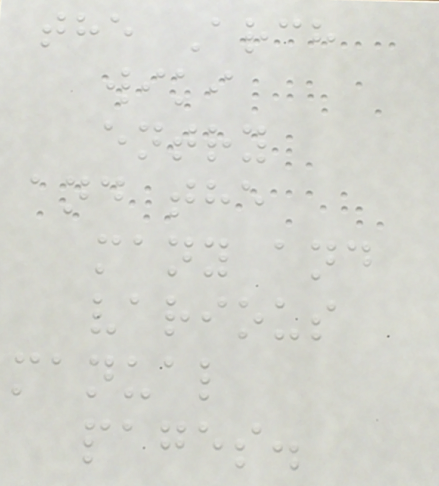the Arch
wiki
entry
and the
many and
various
manual
pages.
